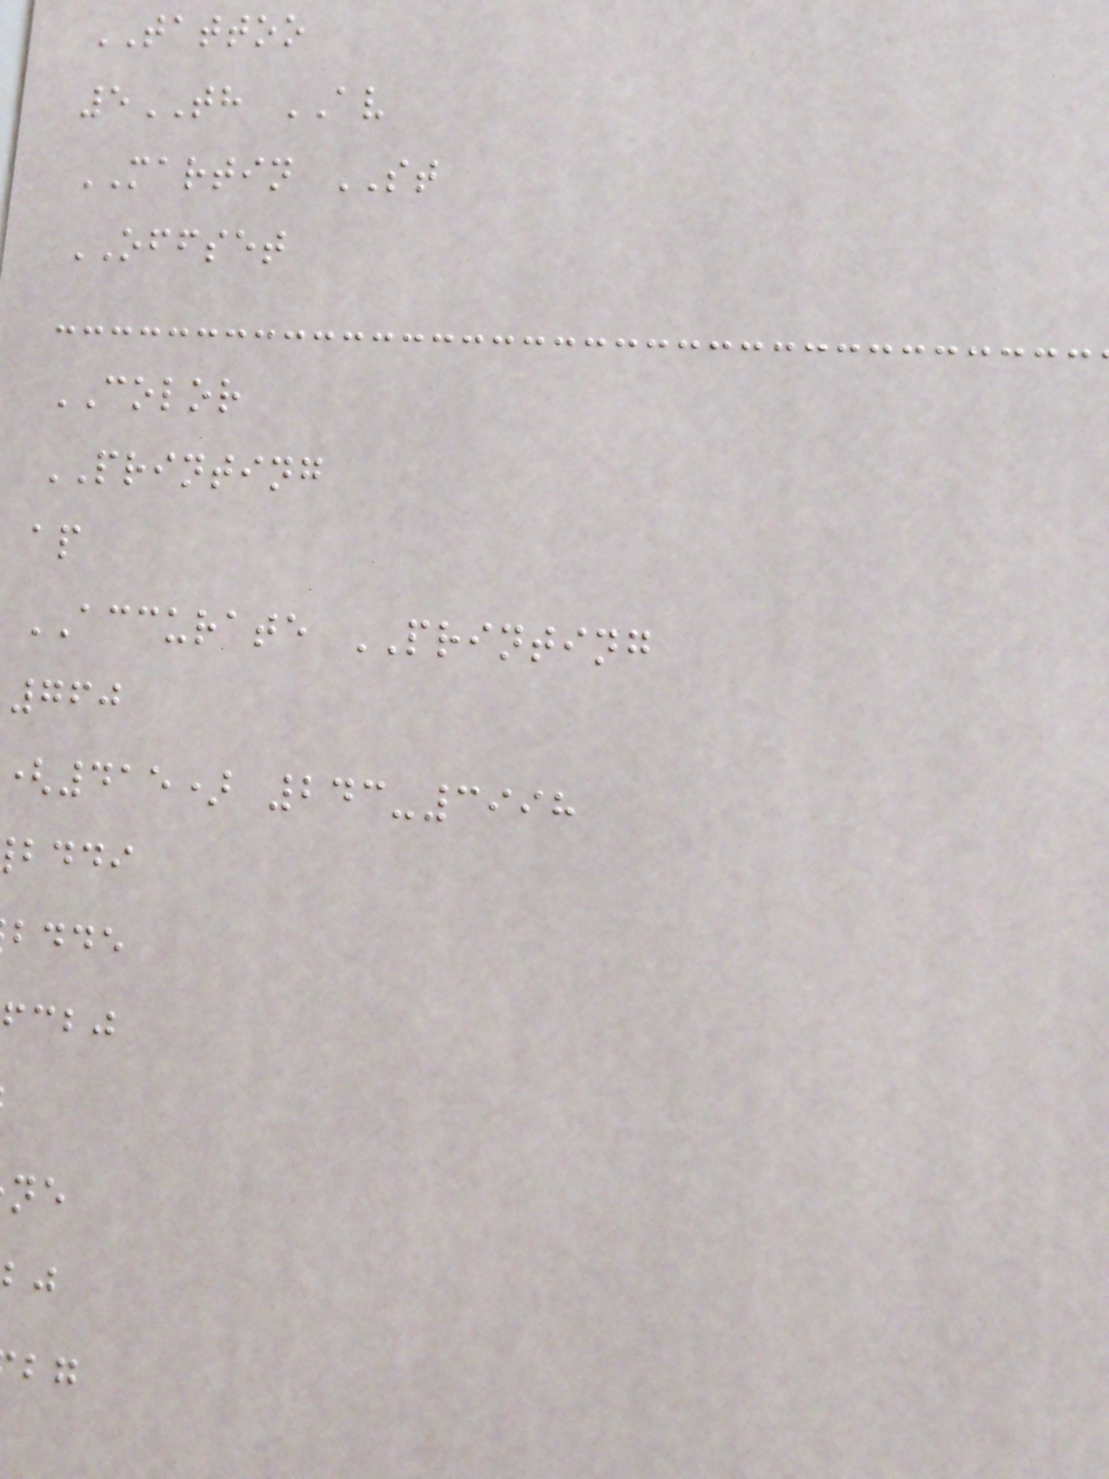TATTOO
5TH AV
MARTIN ST
OFFSET
COLOR
PRINTING
ap
ACCURATE PRINTING
760
(415) 243-3998
bddi
bdde
fcbj
